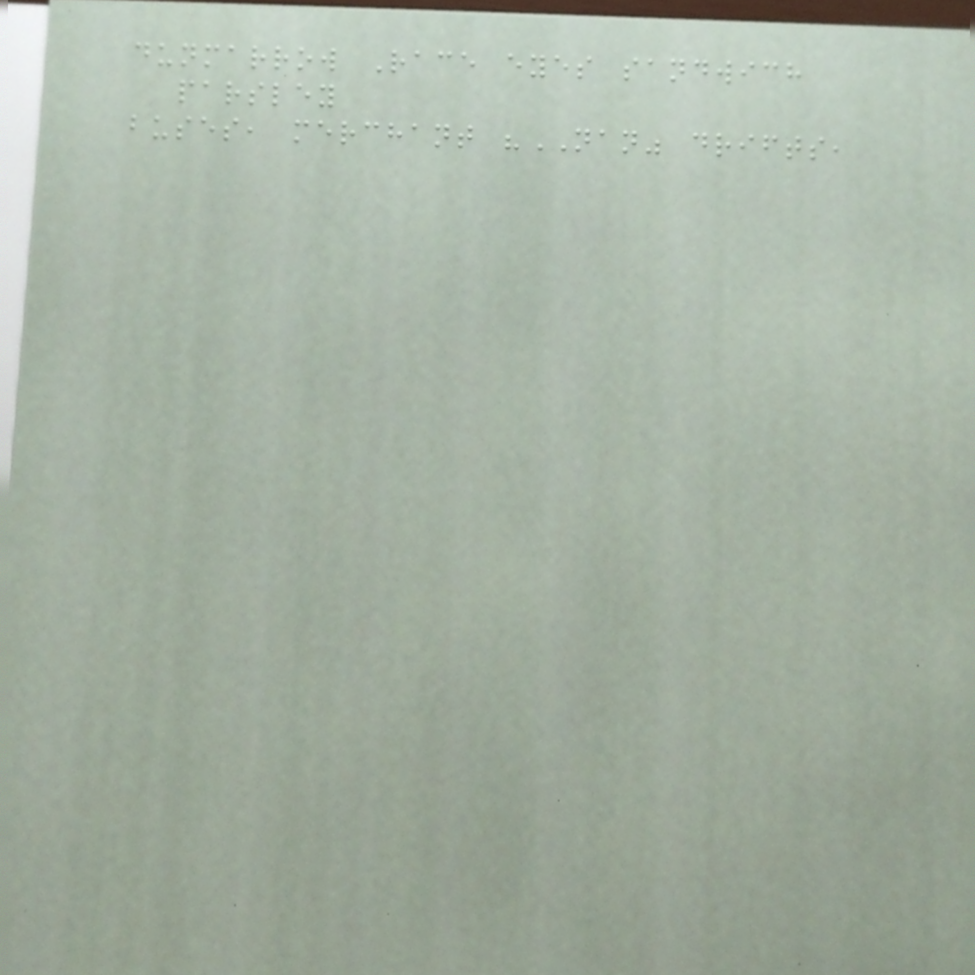dunmarrow Race eyes sandwich
parsley
buses, merchant "NAN" drifts,
